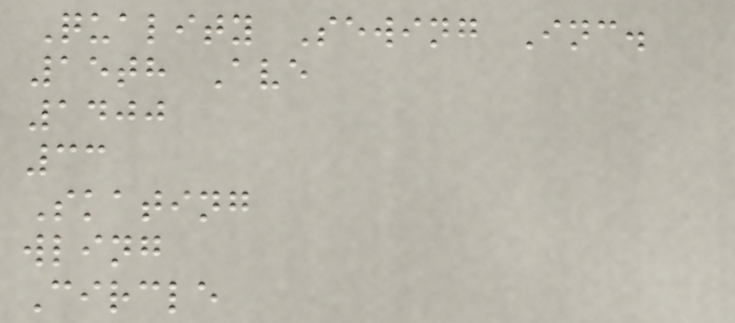Quality Sewing Inc.
15th Ave
1400
33
Skating
wling
Circle
